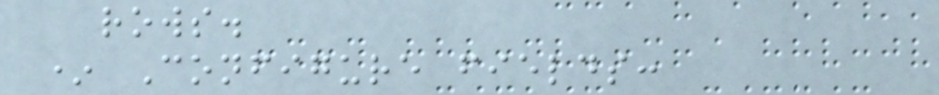rows.
* Configure fields:
